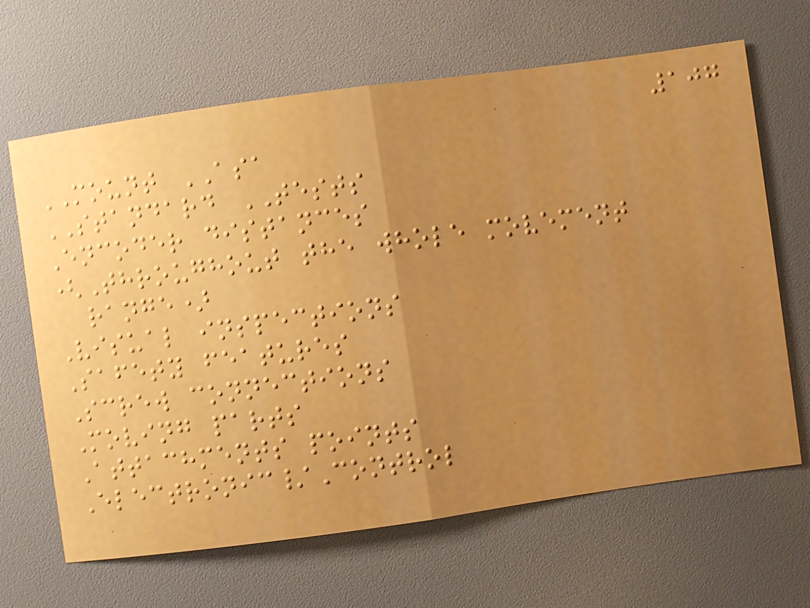107
MOUNT ASA
STANDARD TESTS
Encoder distances
(Throughout the whole movement
range)
Visual inspections
Safety features
Screw connections
Moving parts
Attachments points
Electronic/Control
